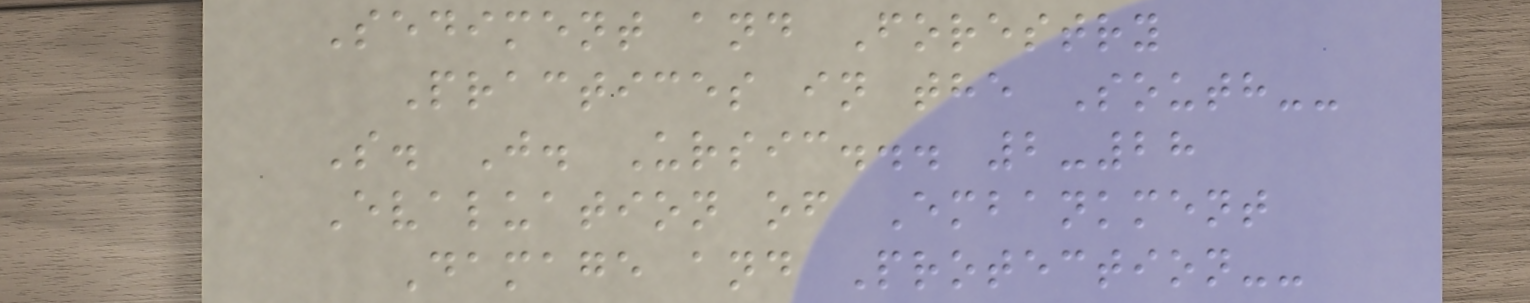Sediment and Forestry
Practices in the South--
S. J. Ursic... 2-28
Evaluation of Embankment
Damage and Protection--
